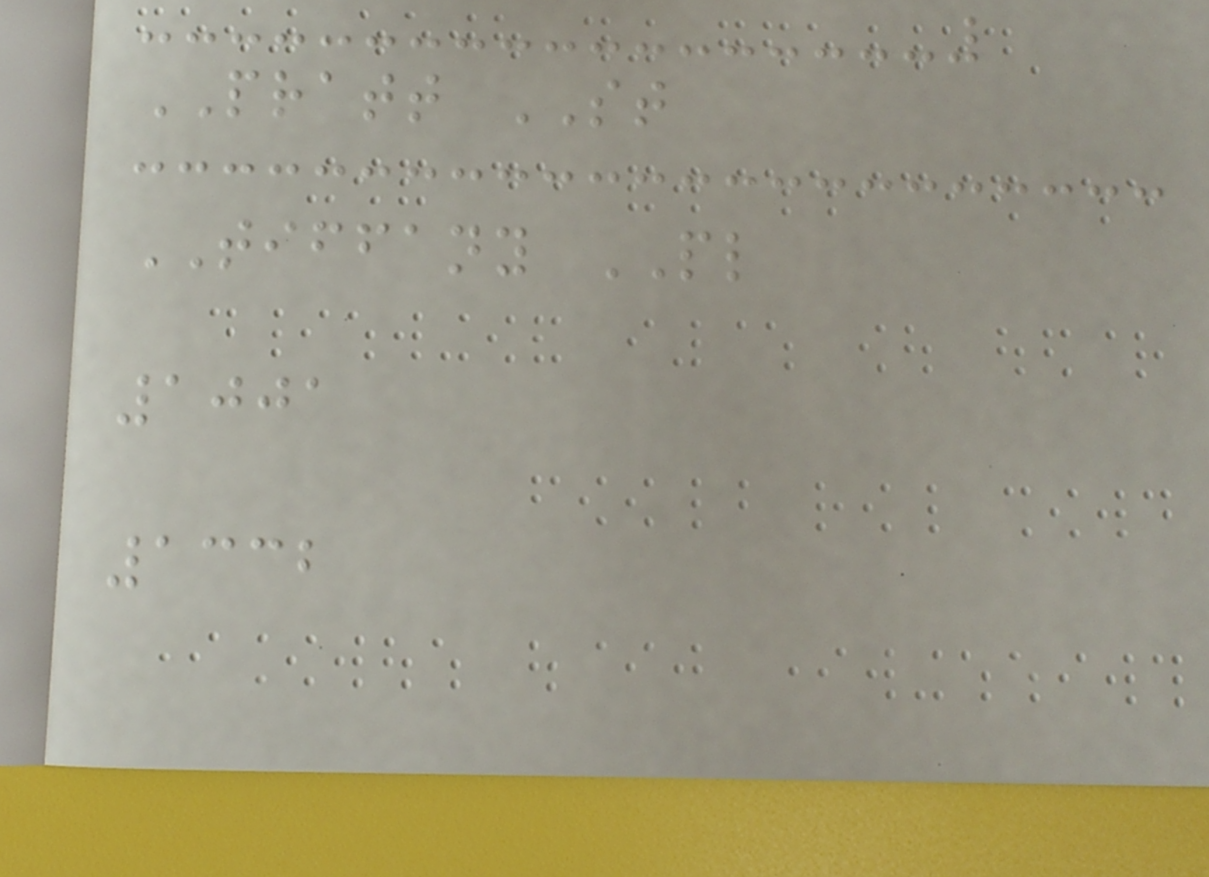PRATT ST
TIFFANY PL
1001
1332
